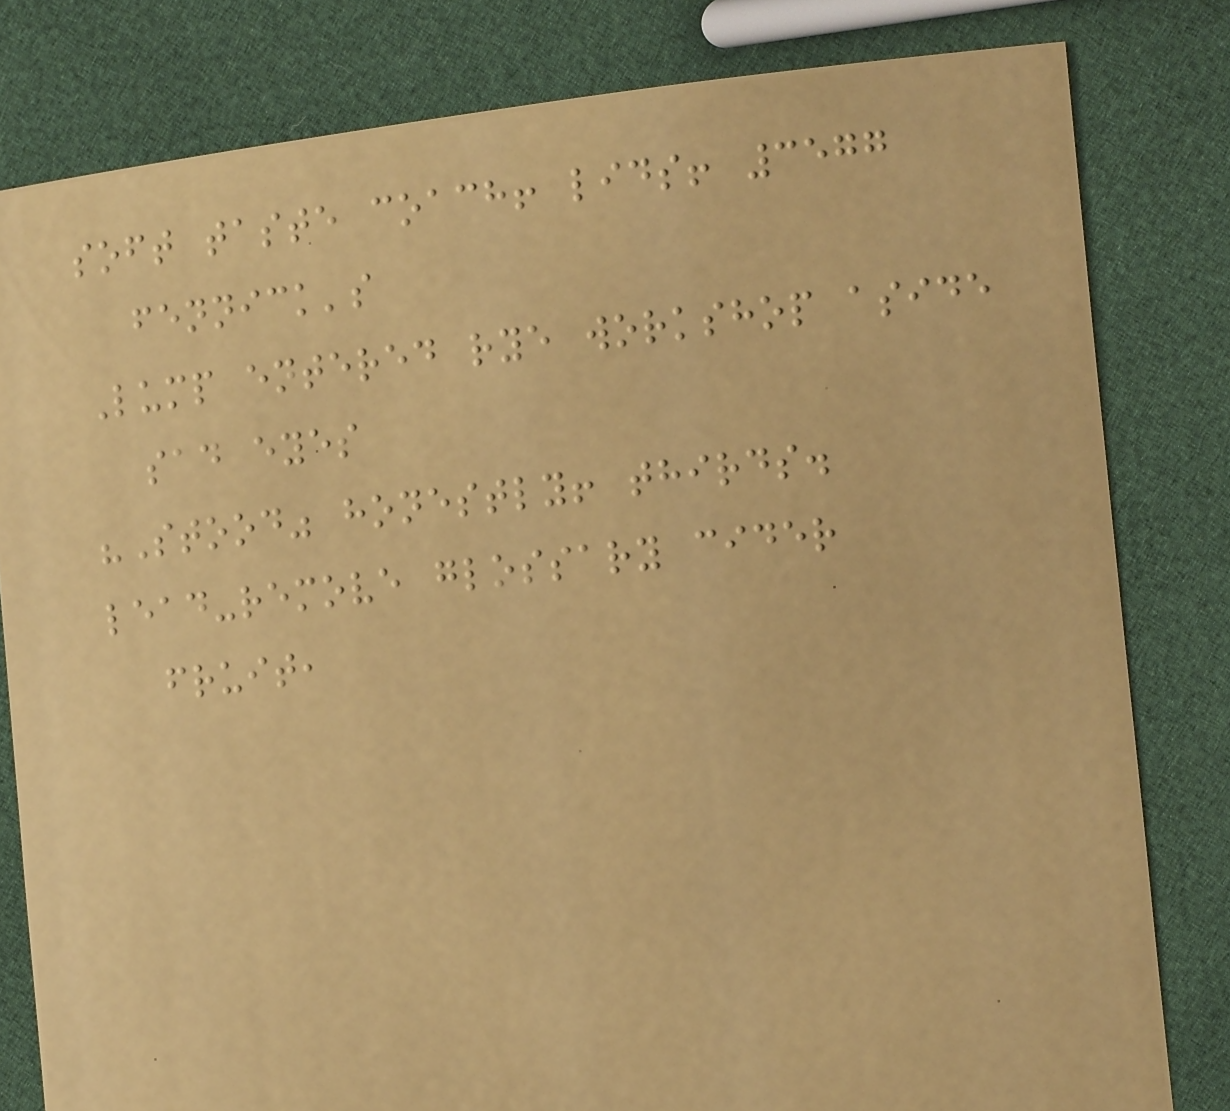soft taste coach! lids! 3577
fennick's
Lump entered rye workshop aside
sad eyes
"Stood" honestly! thirds.
lead-remove glossary cider
fruit,
